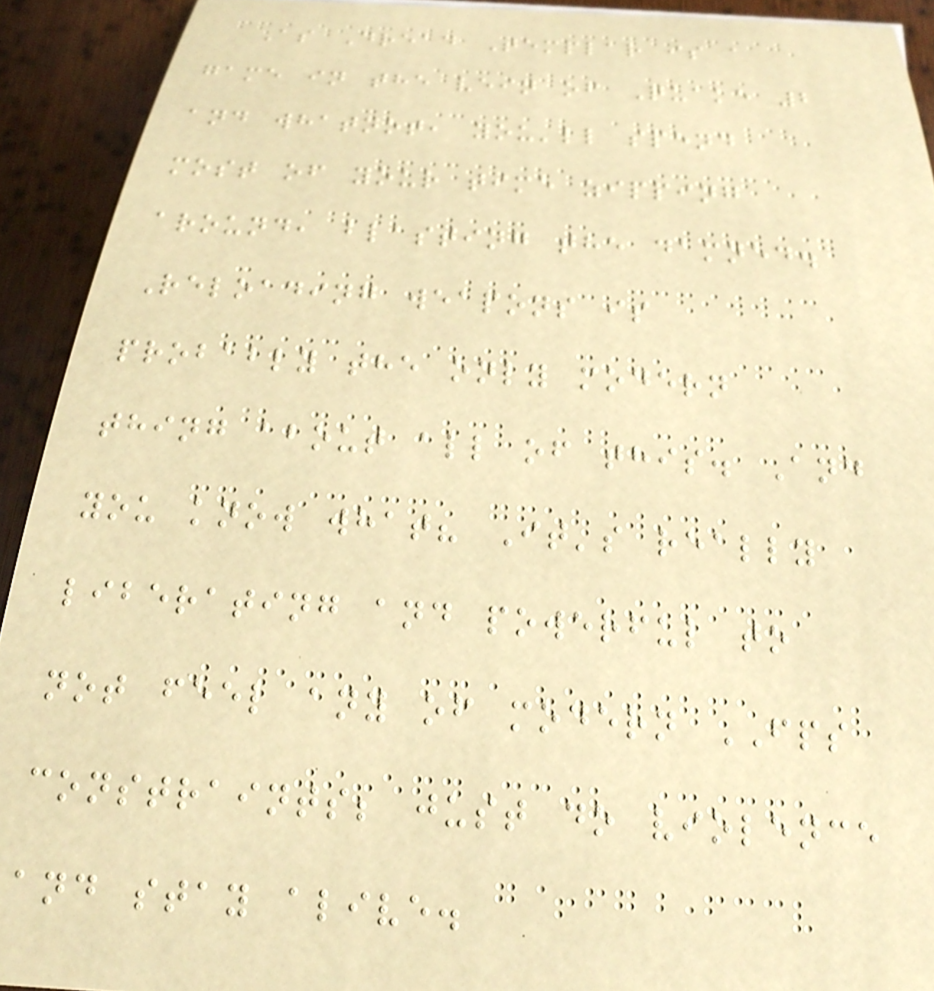As Dread Templar is a
game in the vein of Quake 2
and whatnot, you'll spend
most of your time zipping
around, blasting the damned.
Reloading weapons is
probably the only modern
thing about all of this. And
you know what? It's really
liberating and powerful to
not feel any of modern FPS
constraints; just do violence
and stay alive.
